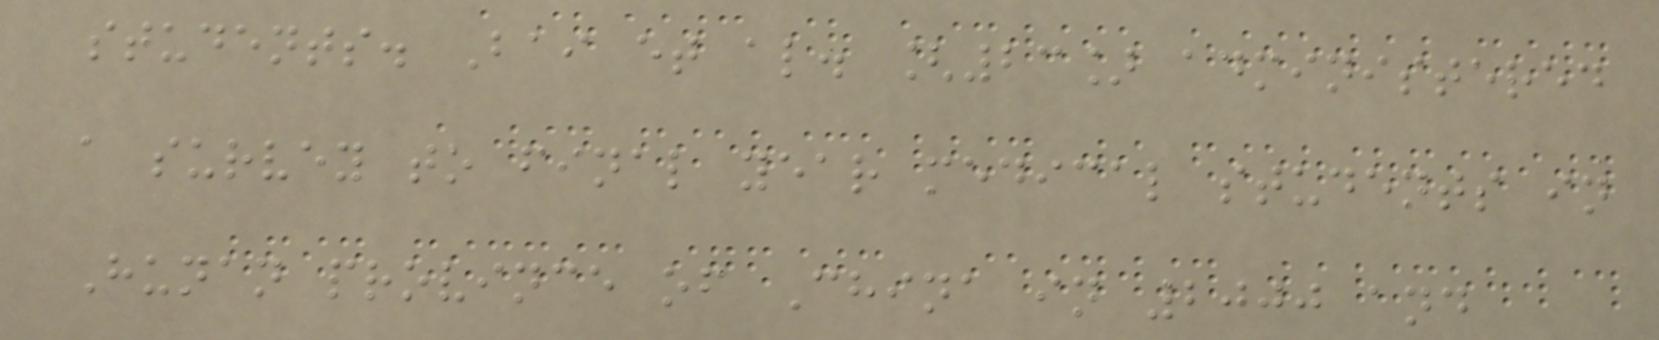students. Bai et al. [23] administered
a survey to final year medical students in
Hunan province of China in 2000 and
